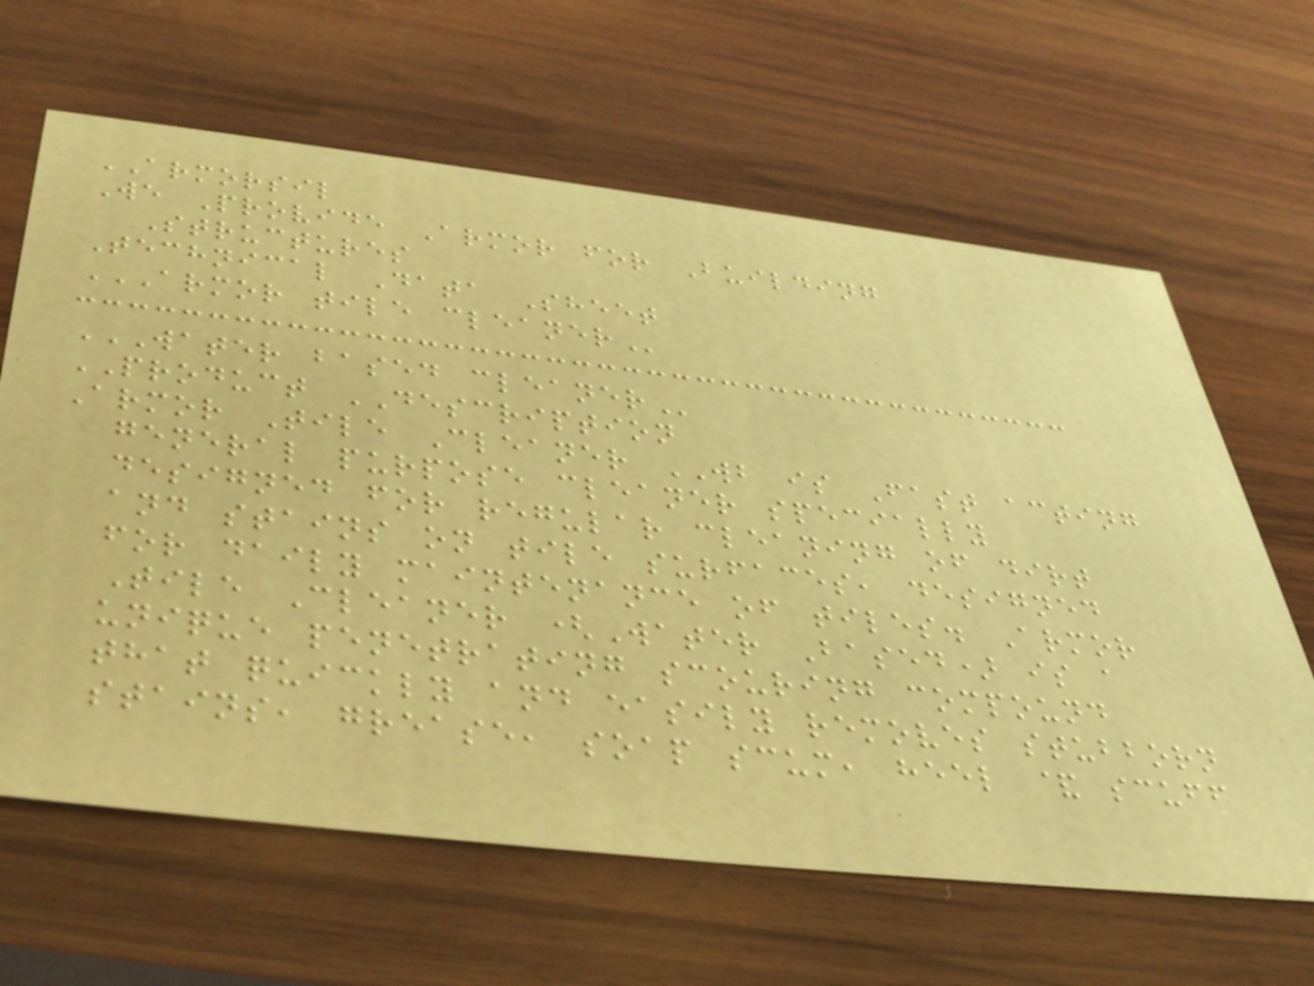ARMORSIL
We Provide Armor for Building
Structures
Technical Data Sheet
ARMOR TILE CLEANER
WATER BASED CLEANER
PRODUCT DESCRIPTION
Armor Tile Cleaner WB is Fast acting
general purpose cleaner specially
designed for regular cleaning of dirt
and stains on tile surfaces, designed
for daily maintenance of tiles. Armor
Tile Cleaner (Water Based) is a
unique penetrating scouring compound
that quickly and easily removes stubborn
stains, grease, soap scum, heel & scuff
